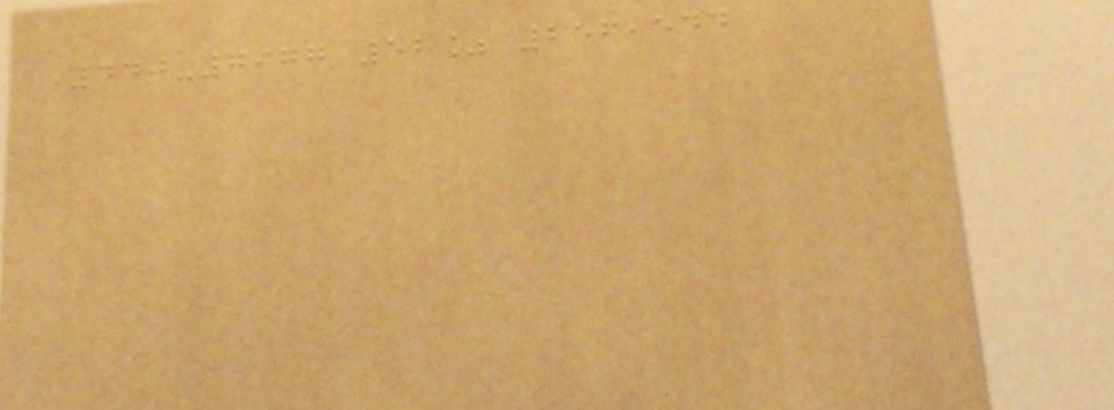440-7977 52% 256,544
